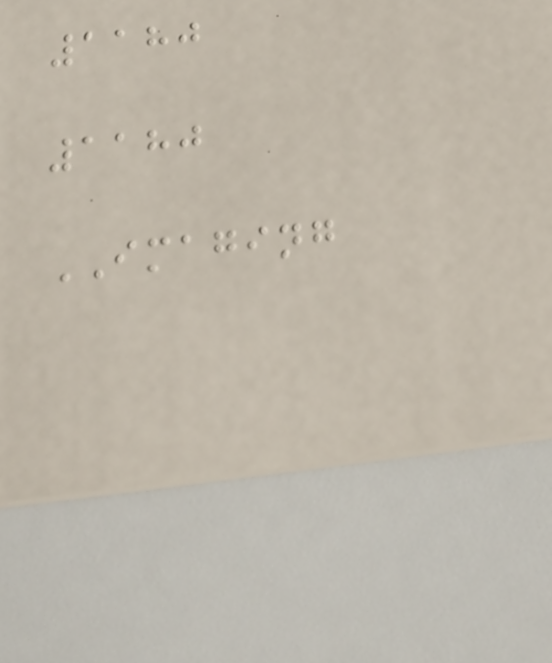1180
1180
IMAGING
